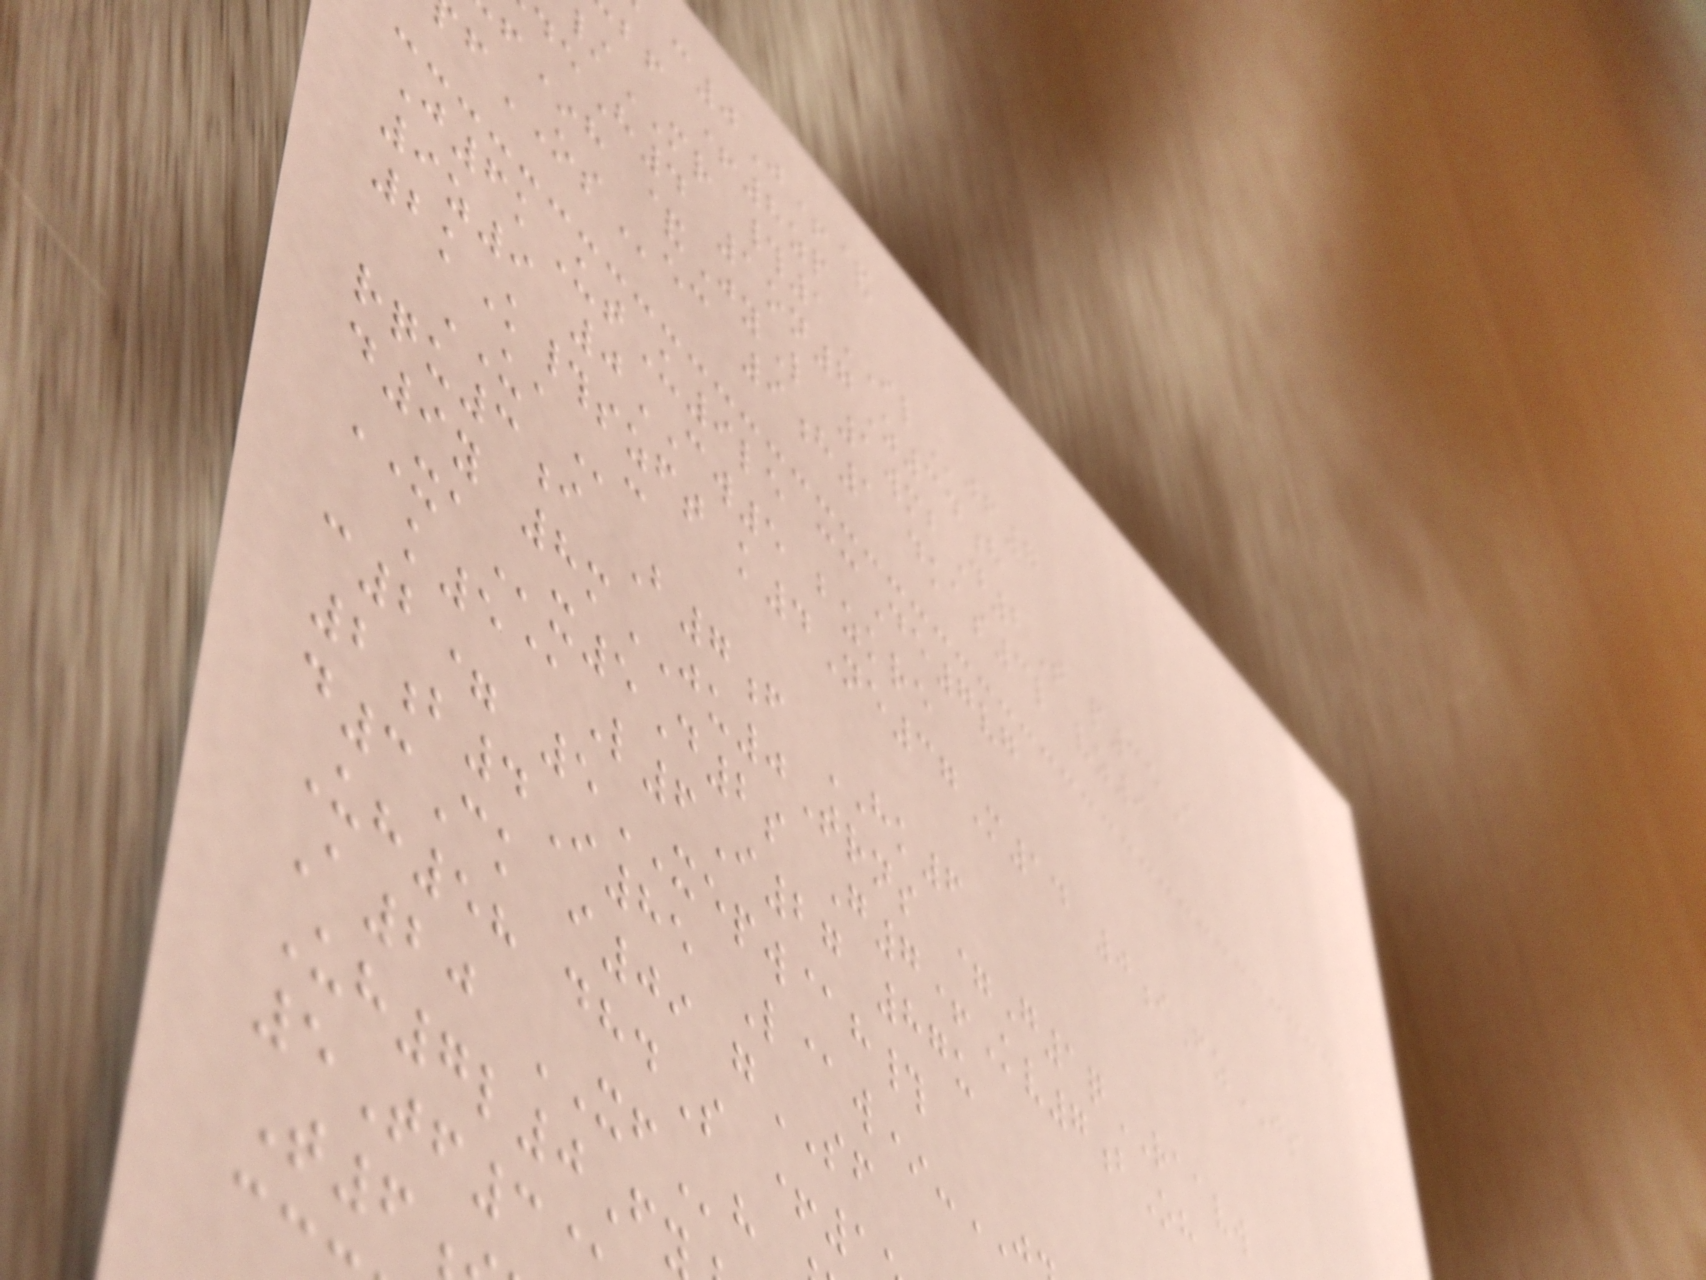c0J+&
bf +8zp
MR #1ILjf7
H4 1on7Z34h
f*h &JyL 1wmbD2T p35A
fOSec 9h1 dkas3l vz9
J6kUtU9le ccDe7vg
9z9 0CW5 bzkre
2kK#szft k4Ne37M14 0iFzJS
UAc
rqu3i B7f HK6
d9y 8mJU0Trns =G1qRAAVW
XAx5D2s G7+Kv7bOh
k5@L6I27 87u
c2= 5XEPW@h#
2b4I85 L@w*-
d3Ck i09 gSF
Uh58 dhdS +
A20 XFh
Uh7l0F
